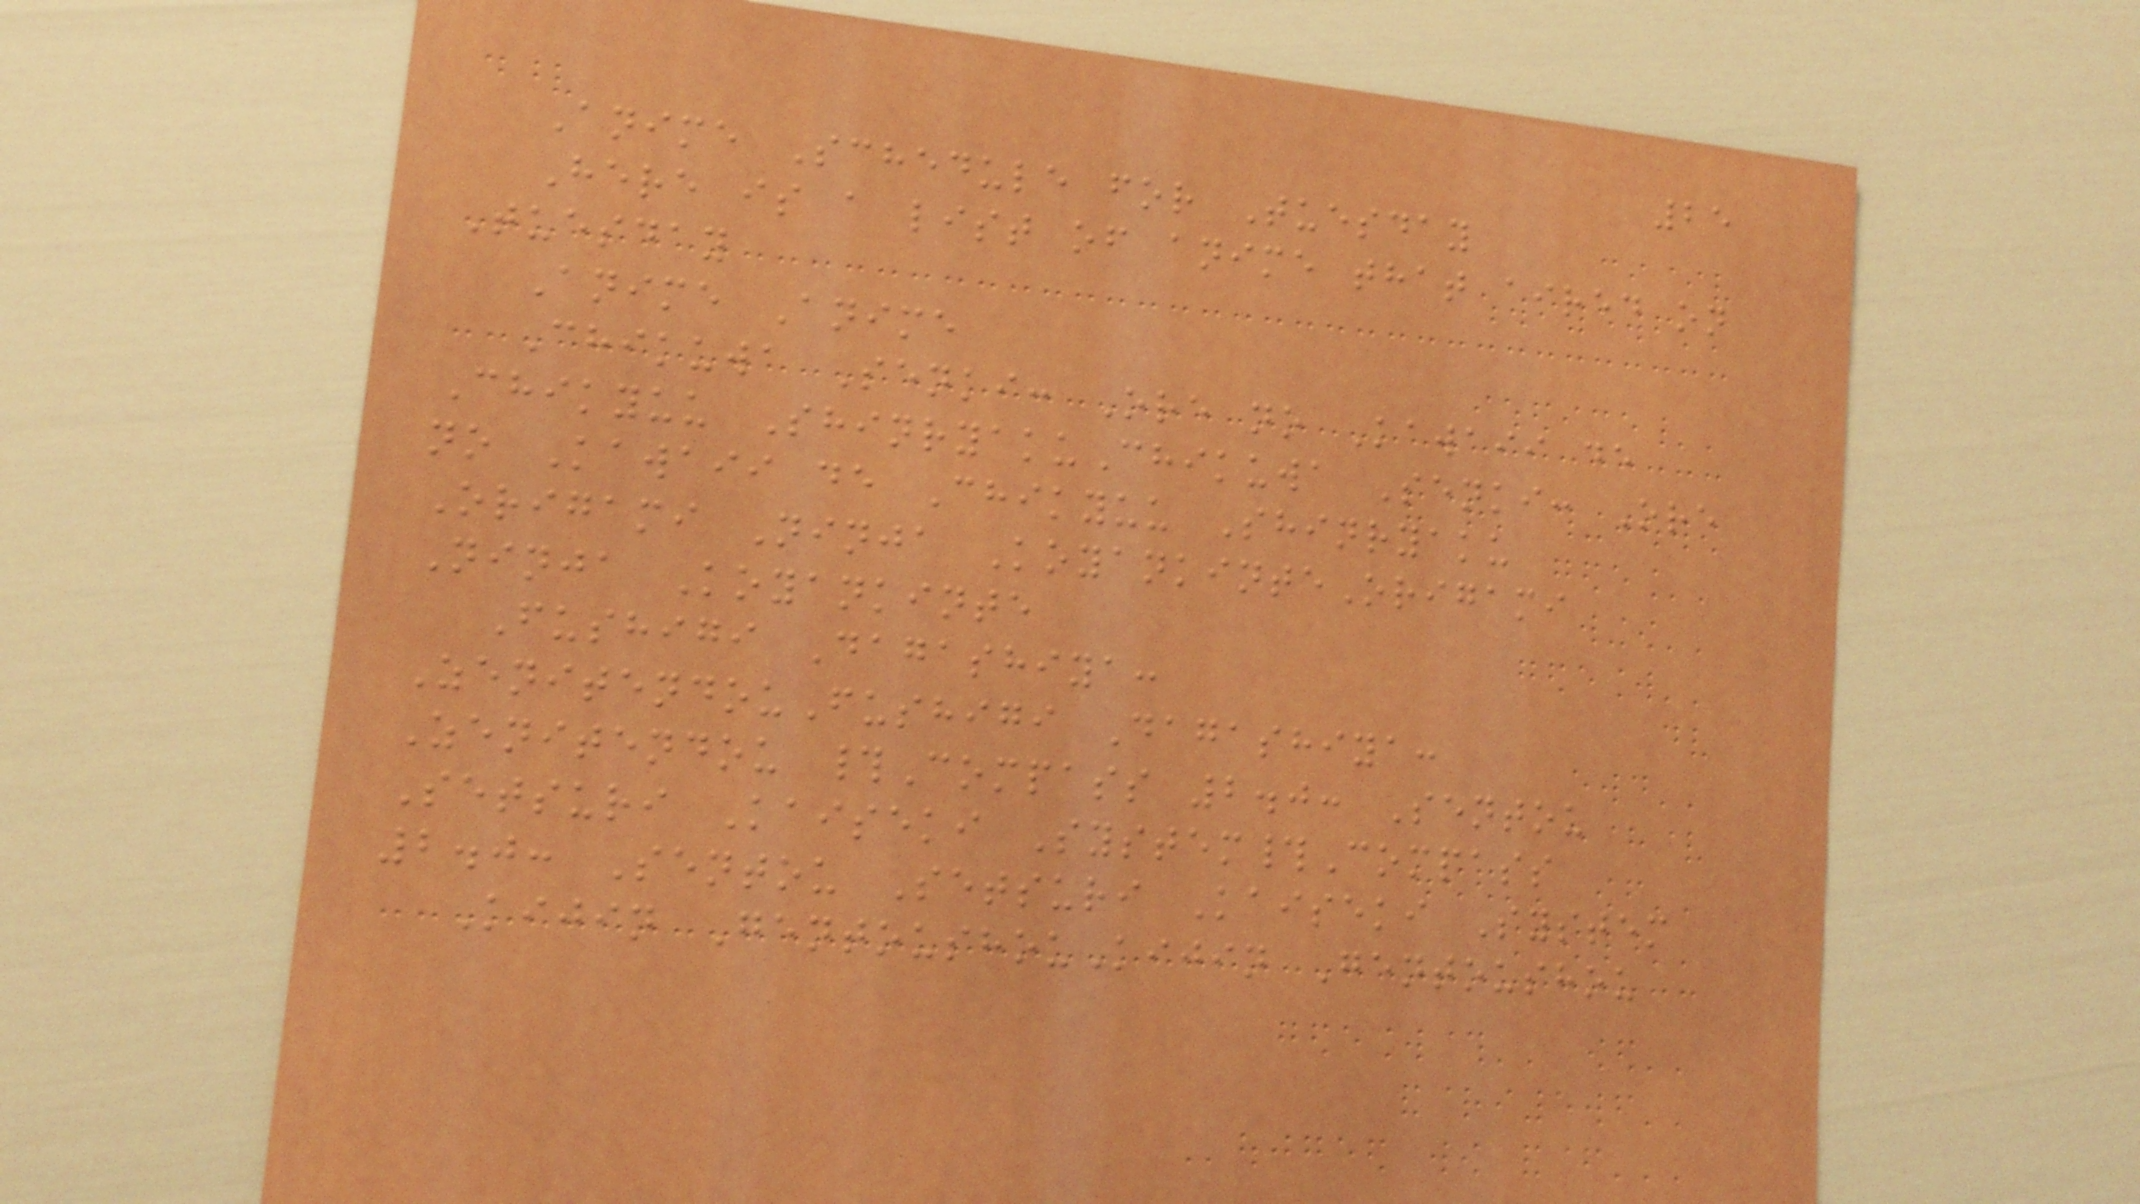25
Anime Schedule for Tuesday
Here is a list of anime that aired on
Tuesday
Anime Anime
Chikuwa Senki: Ore no Kawaii de
Chikyuu ShinryakuChikuwa Senki: Ore
no Kawaii de Chikyuu Shinryaku
Origami Ninja KoyankinteOrigami
Ninja Koyankinte
Fushigi Dagashiya:
ZenitendouFushigi Dagashiya:
Zenitendou #Compass 2.0: Sentou
Setsuri Kaiseki System#Compass
2.0: Sentou Setsuri Kaiseki System
Kijin GentoushouKijin Gentoushou
